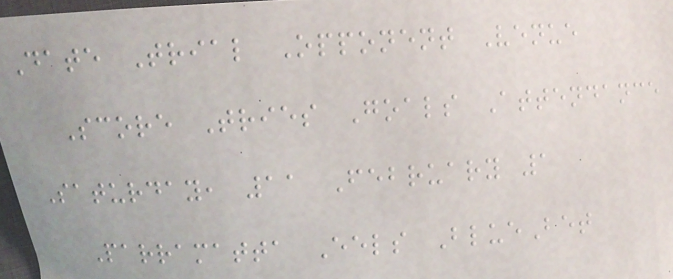Date Trial Opponent Venue
Score Tries Goals Attendance
Saturday, 11 February 1
Parramatta Eels BlueBet
